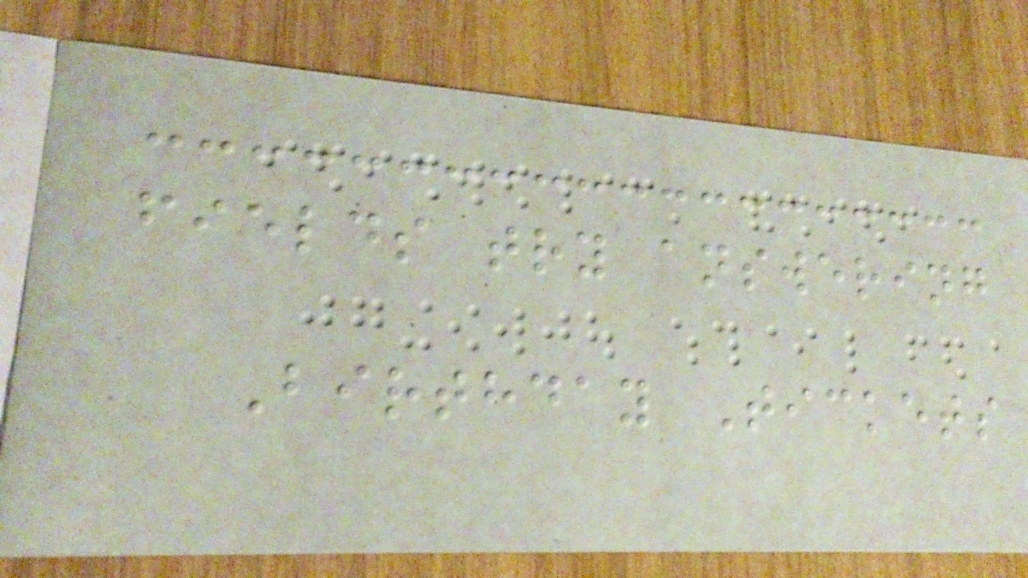fields try answering
Birthday Tickets
